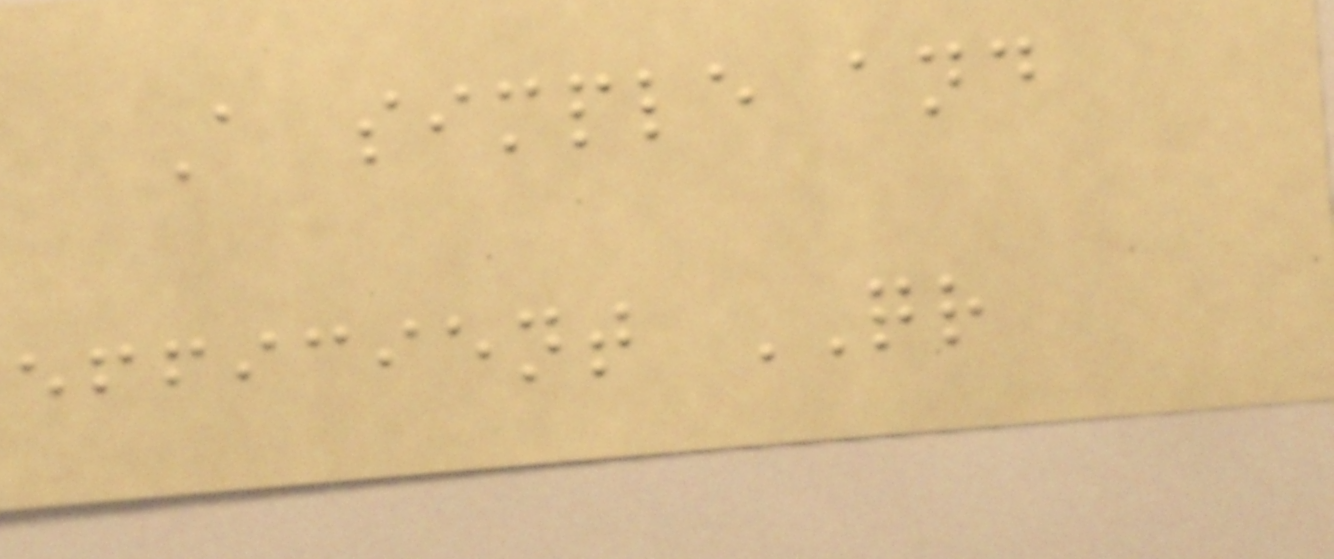A simple and
efficient QR
